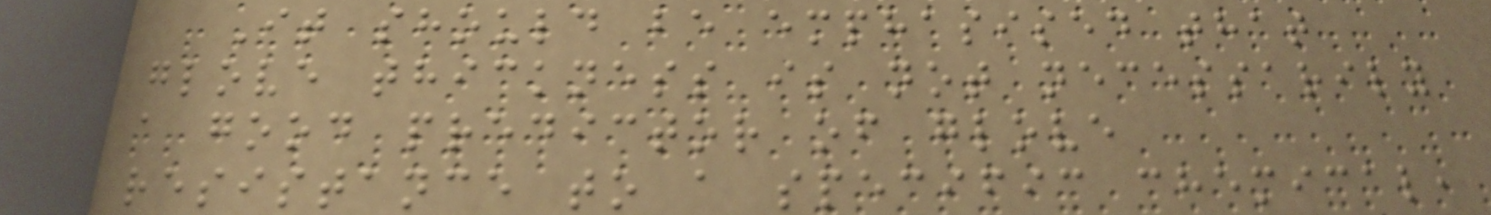It should be emphasised that
glove thickness is not necessarily
a good predictor of glove
resistance to a specific chemical,
